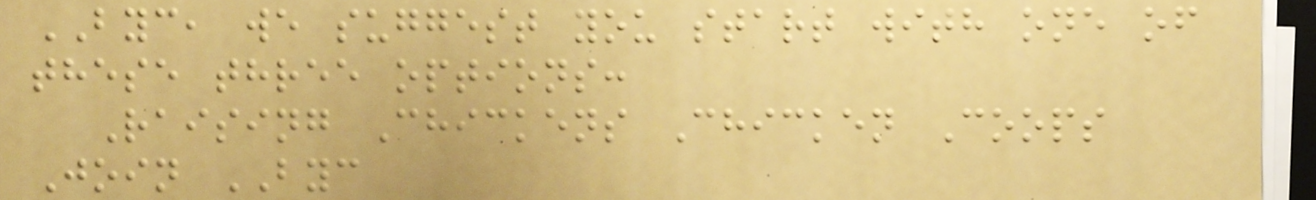BYC, we suggest you start with one of
these three options:
Raising Chickens Chicken Coops
Join BYC
